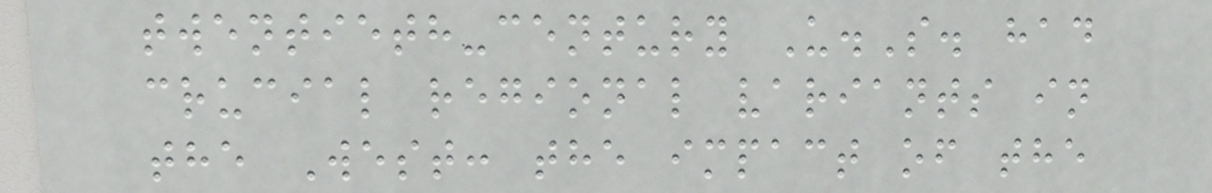twentieth-century U.S. had
crucial regional variants in
the West: the impact of the
